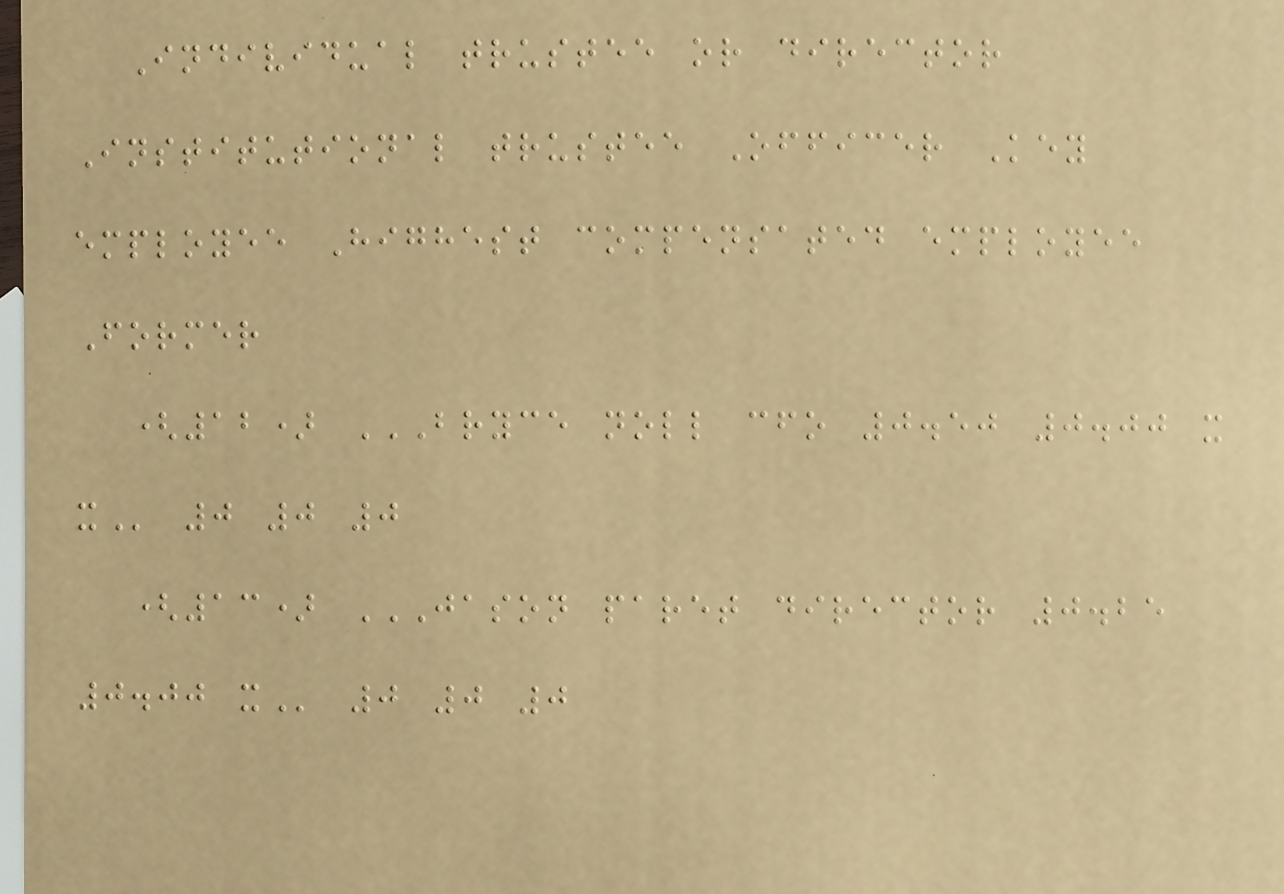Individual trustee or director
Institutional trustee Officer Key
employee Highest compensated employee
Former
(12) BRYCE NOLL CFO 0.50 0.00 X
X 0 0 0
(13) JASON PARET DIRECTOR 0.25
0.00 X 0 0 0
